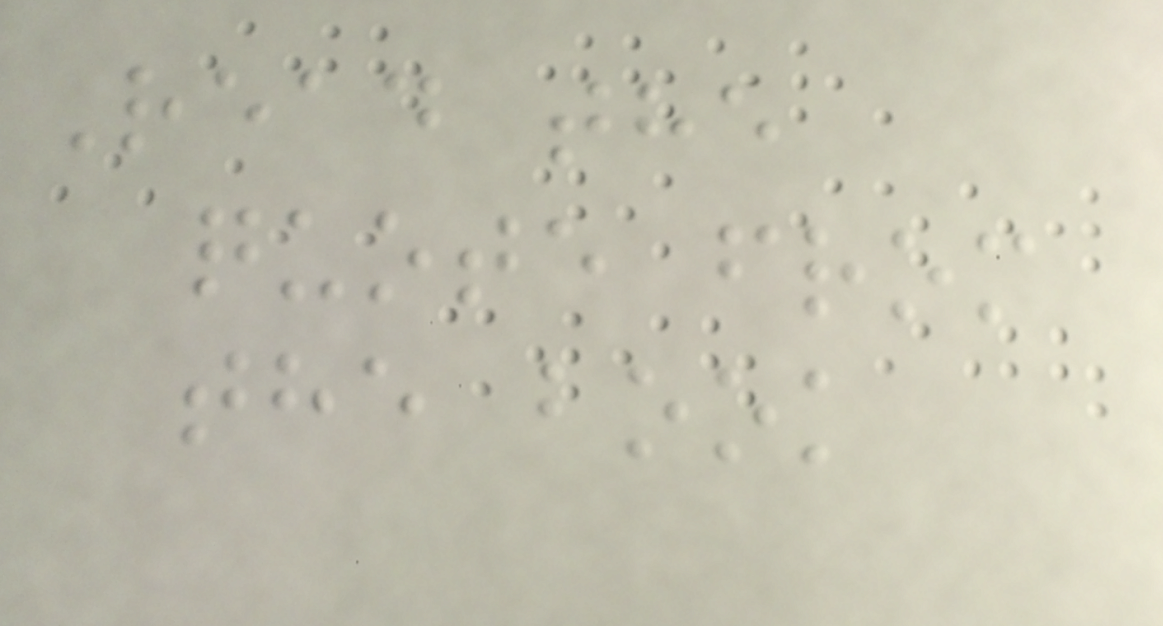Read the
quote from
the book
